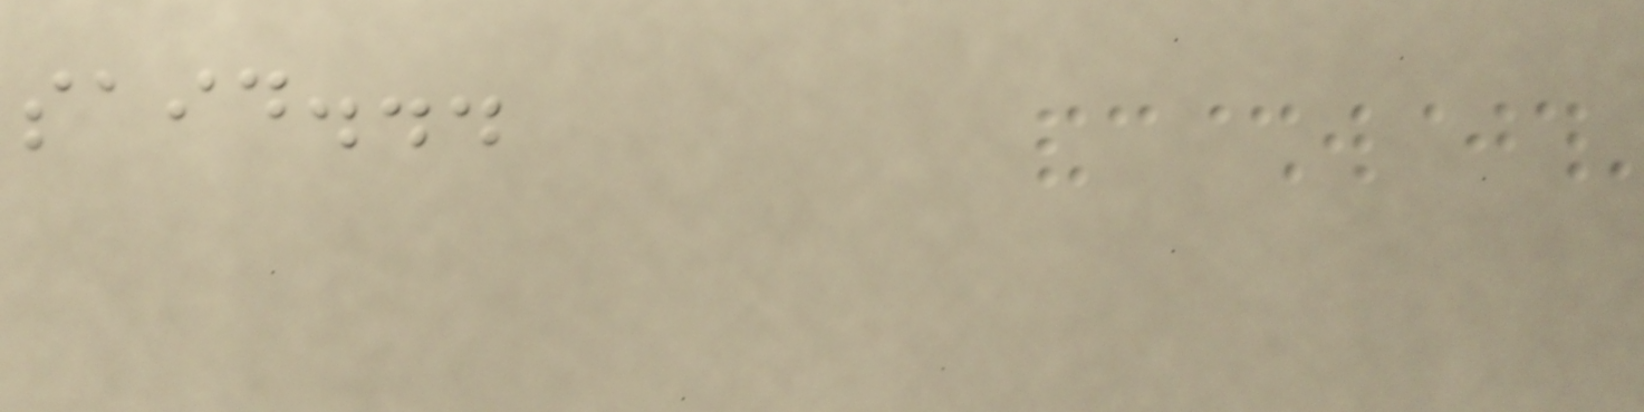said...
